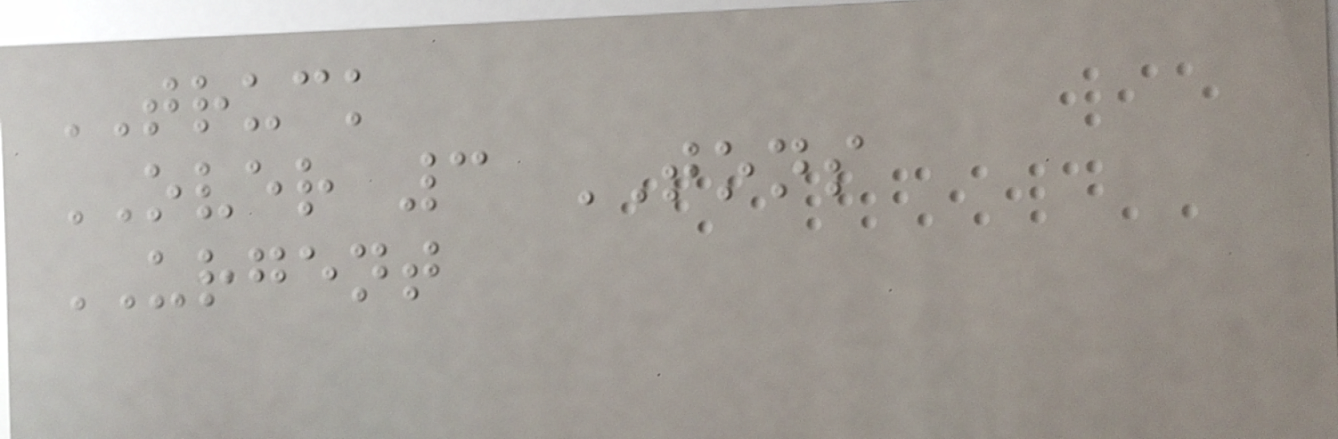TRUCK
OVER 3 TONS
URGENT
